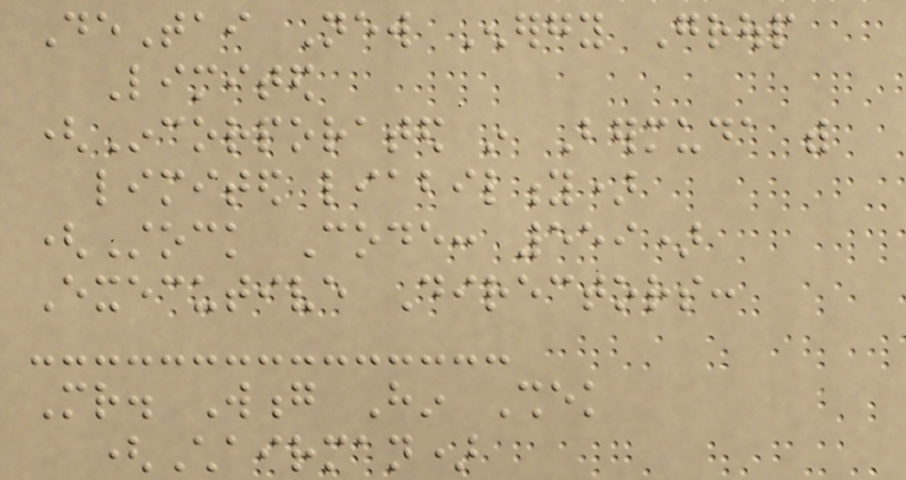DeTai New Energy Group
Limited
(Incorporated in Bermuda with
limited liability)
(Stock Code: 559)
Executive Directors:
Mr. Wong Hin Shek
(Chairman)
